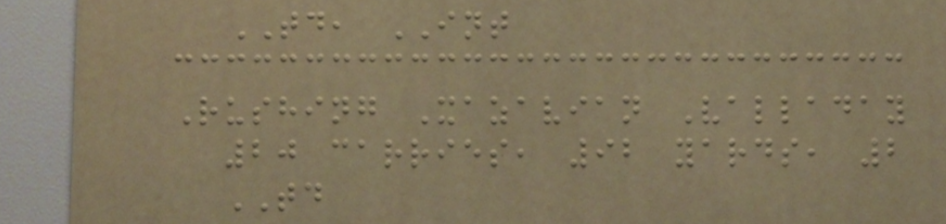TD, INT
Rushing Xazavian Valladay
20 carries, 92 yards, 2
TD
